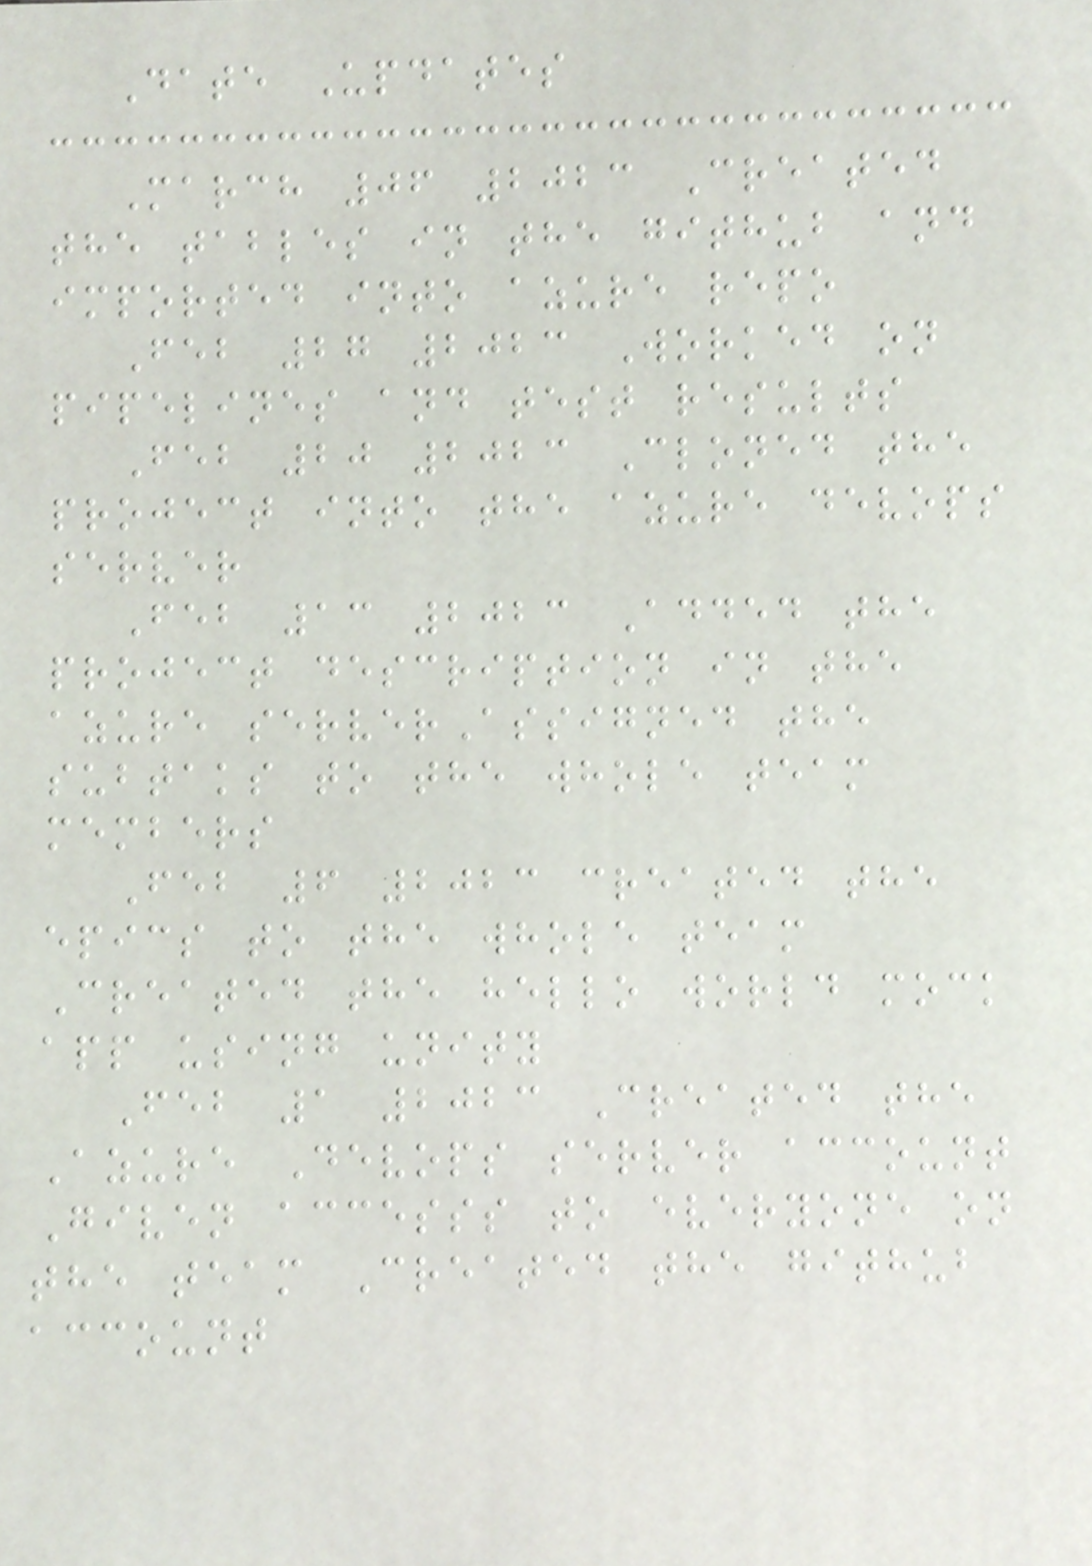Date Updates
March 06 2023 Created
the tables in the github and
imported into azure repo
Feb 27 2023 Worked on
pipelines and test results
Feb 20 2023 Cloned the
project into the azure devops
server
Feb 13 2023 Added the
project description in the
azure serverAssigned the
subtaks to the whole team
members
Feb 6 2023 created the
epics to the whole team
Created the hello world mock
app using unity
Feb 1 2023 Created the
Azure Devops server account
Given accesss to everyone on
the team Created the github
account
